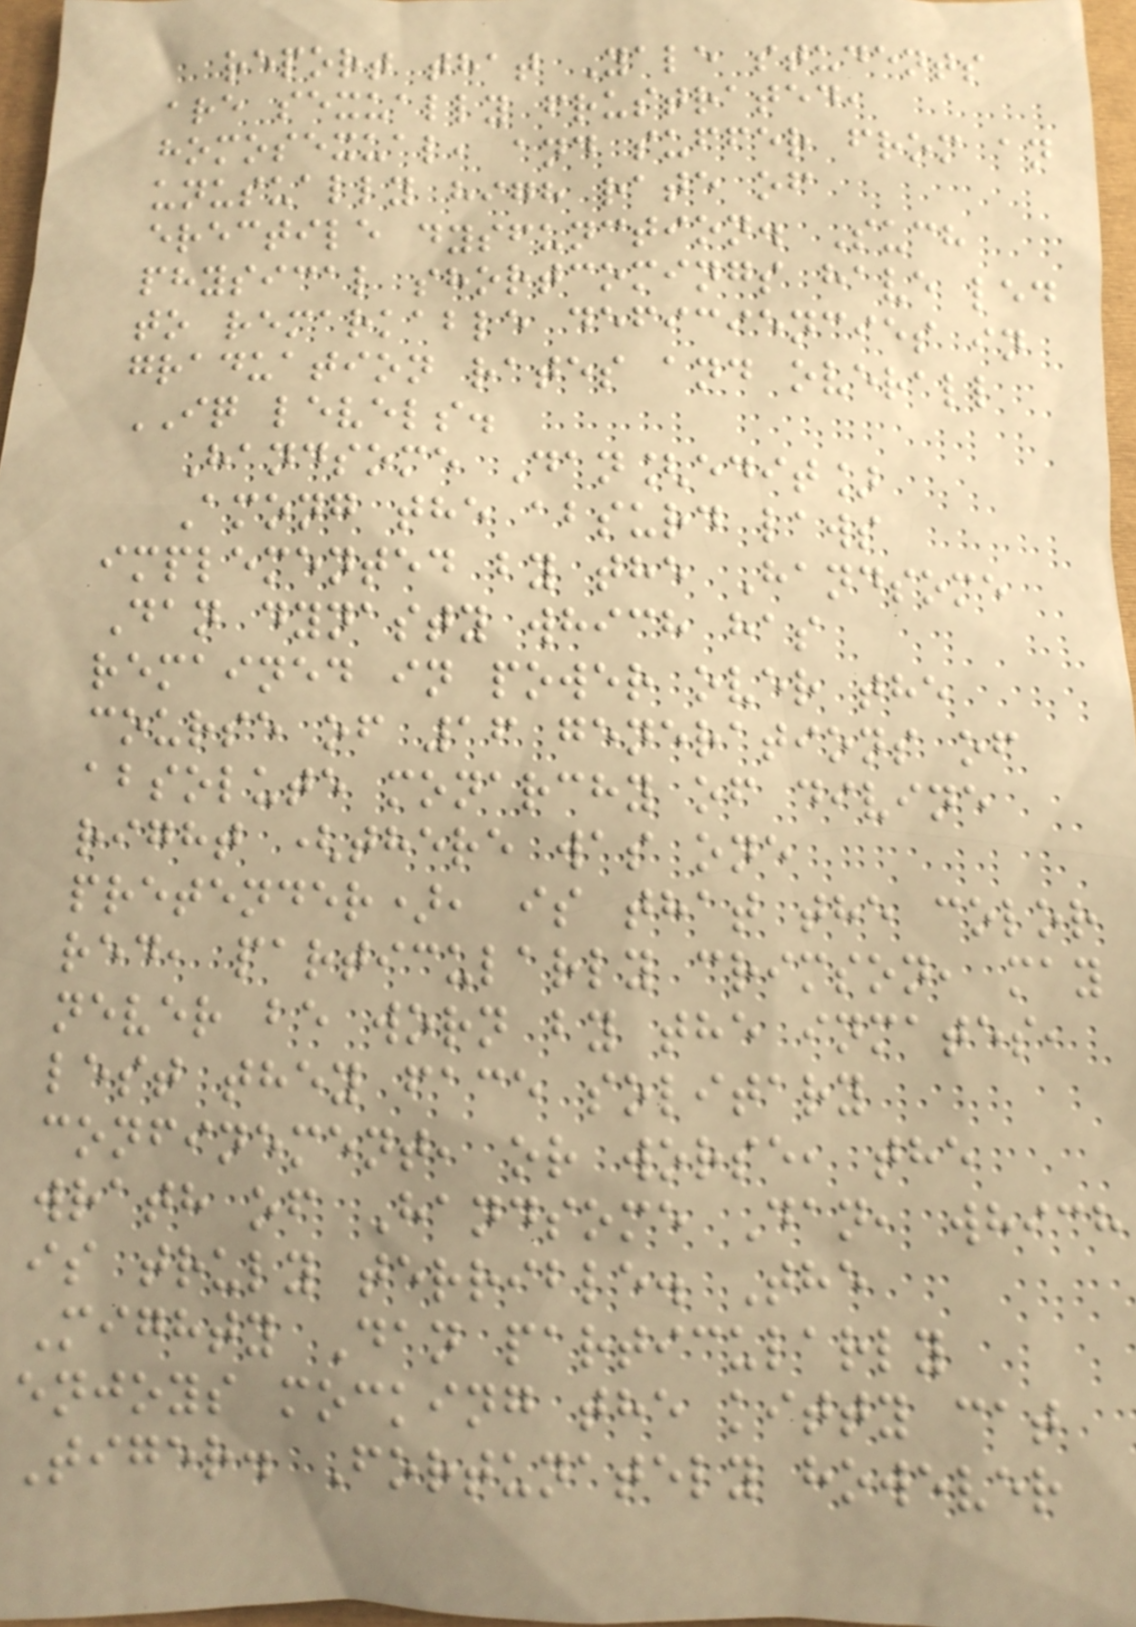report that Yale students
are sexually frustrated,
homosexual, and suffer from an
unusually high rate of
erectile dysfunction. Such
physical shortcomings have led
to remarkable deficiencies in
graduation rates and overall
IQ levels.
Handsome Dan[edit]
Among the absurd laws
implemented by the Handsome
Dan dynasty which has
remained in power over the
course of 16 generations of
absolute monarchy of divine
right (there was one
pretender), is that the color
red, particularly crimson, may
never be worn by the inmates,
lest they face solitary
confinement, or worse, the
wrath of Handsome Dan, which
is truly terrible. The
Mighty Dan particularly
enjoys mocking the kitty cat
Tiger. Fortunately however
